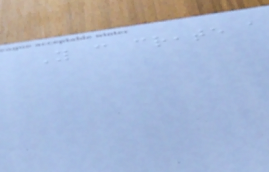You can create a
